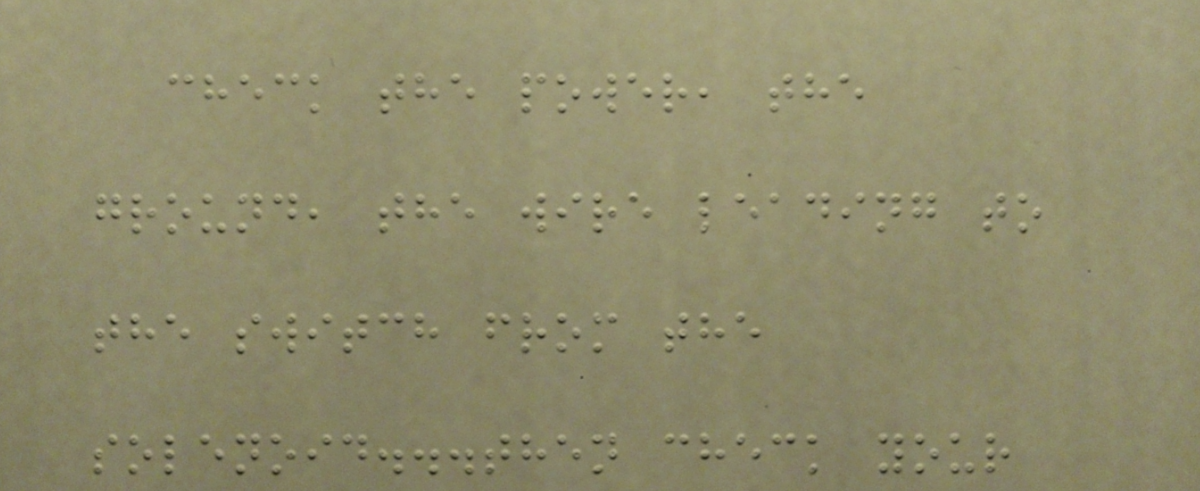check the power, the
ground, the wire leading to
the switch from the
solenoid...then check your
